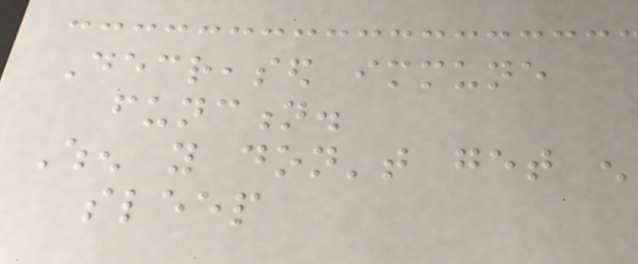Decreased immune
function.
When you don't get enough
sleep
